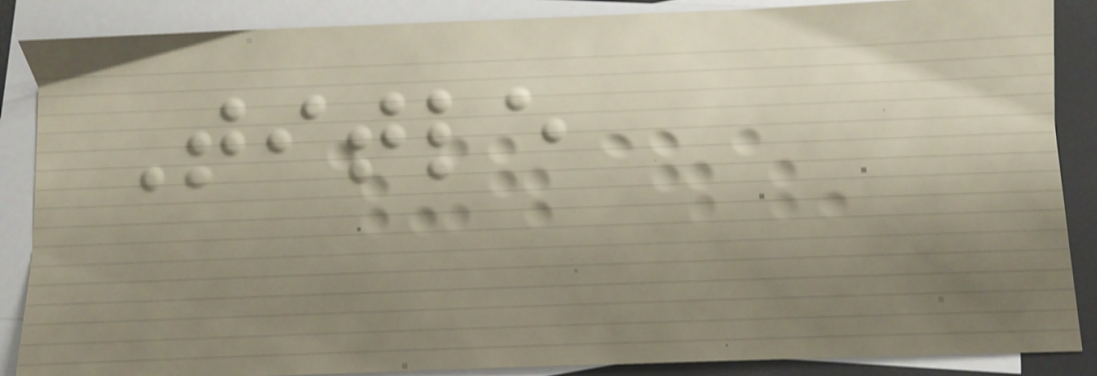Title
